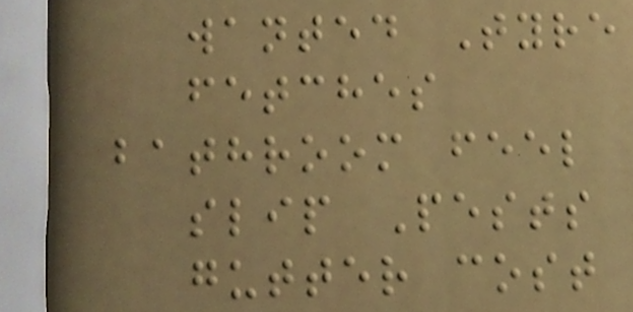wanted Tyre
fetches
bathroom feel
slip Pests
gutter cost
